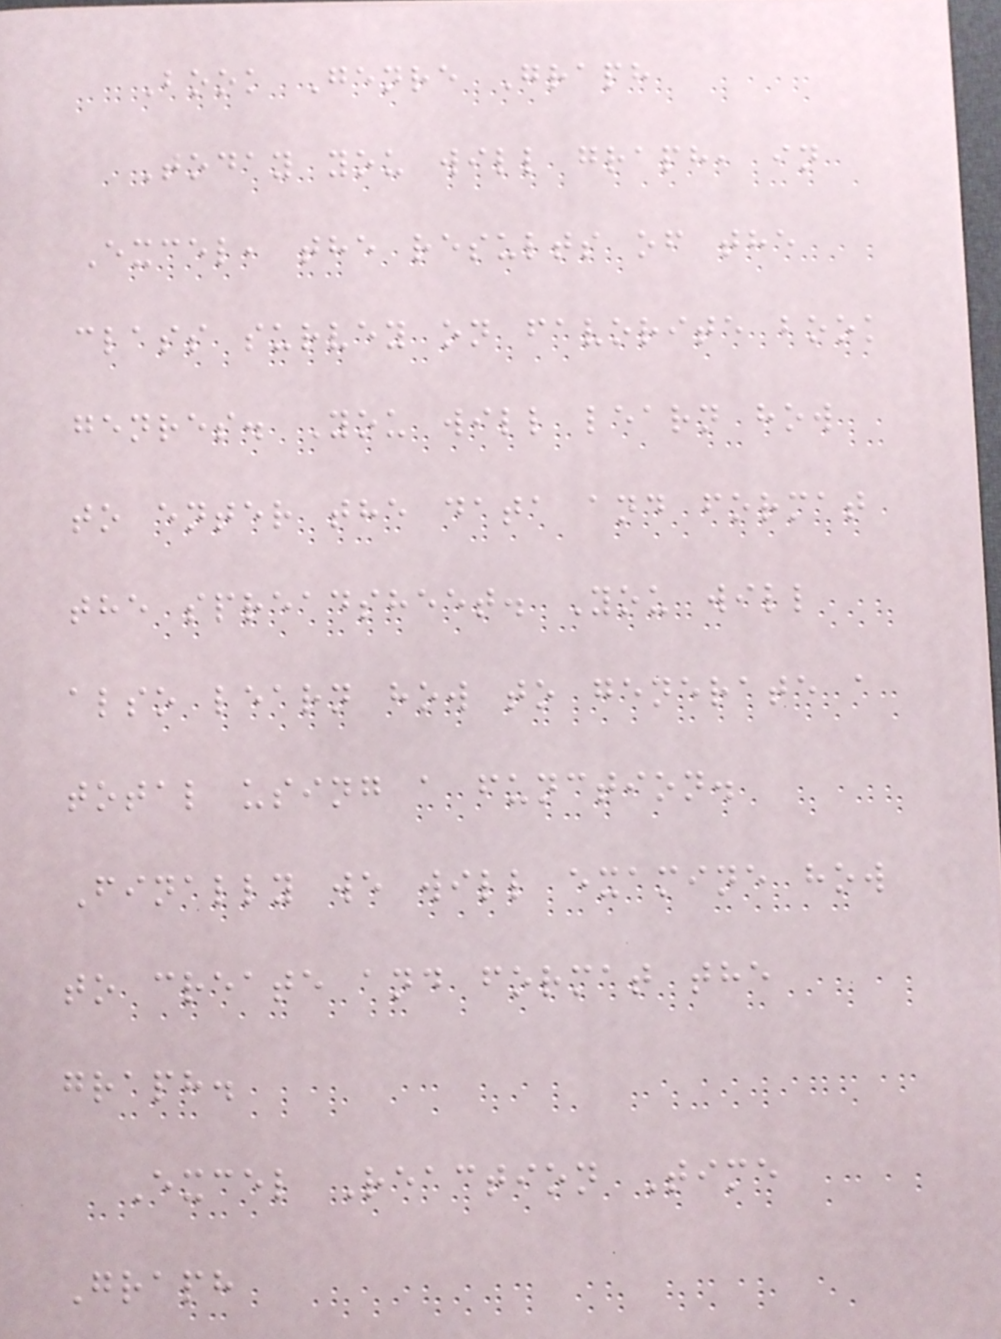Book Genre Graph
Today you will graph, in
Excel, the results of the
class survey on favorite book
genres. You will learn how
to enter the data and format
the spreadsheet. You will
also learn how to generate a
total using a function.
Finally we will examine how
to create and format the
graph.
Excel Reaction Time
Graph
